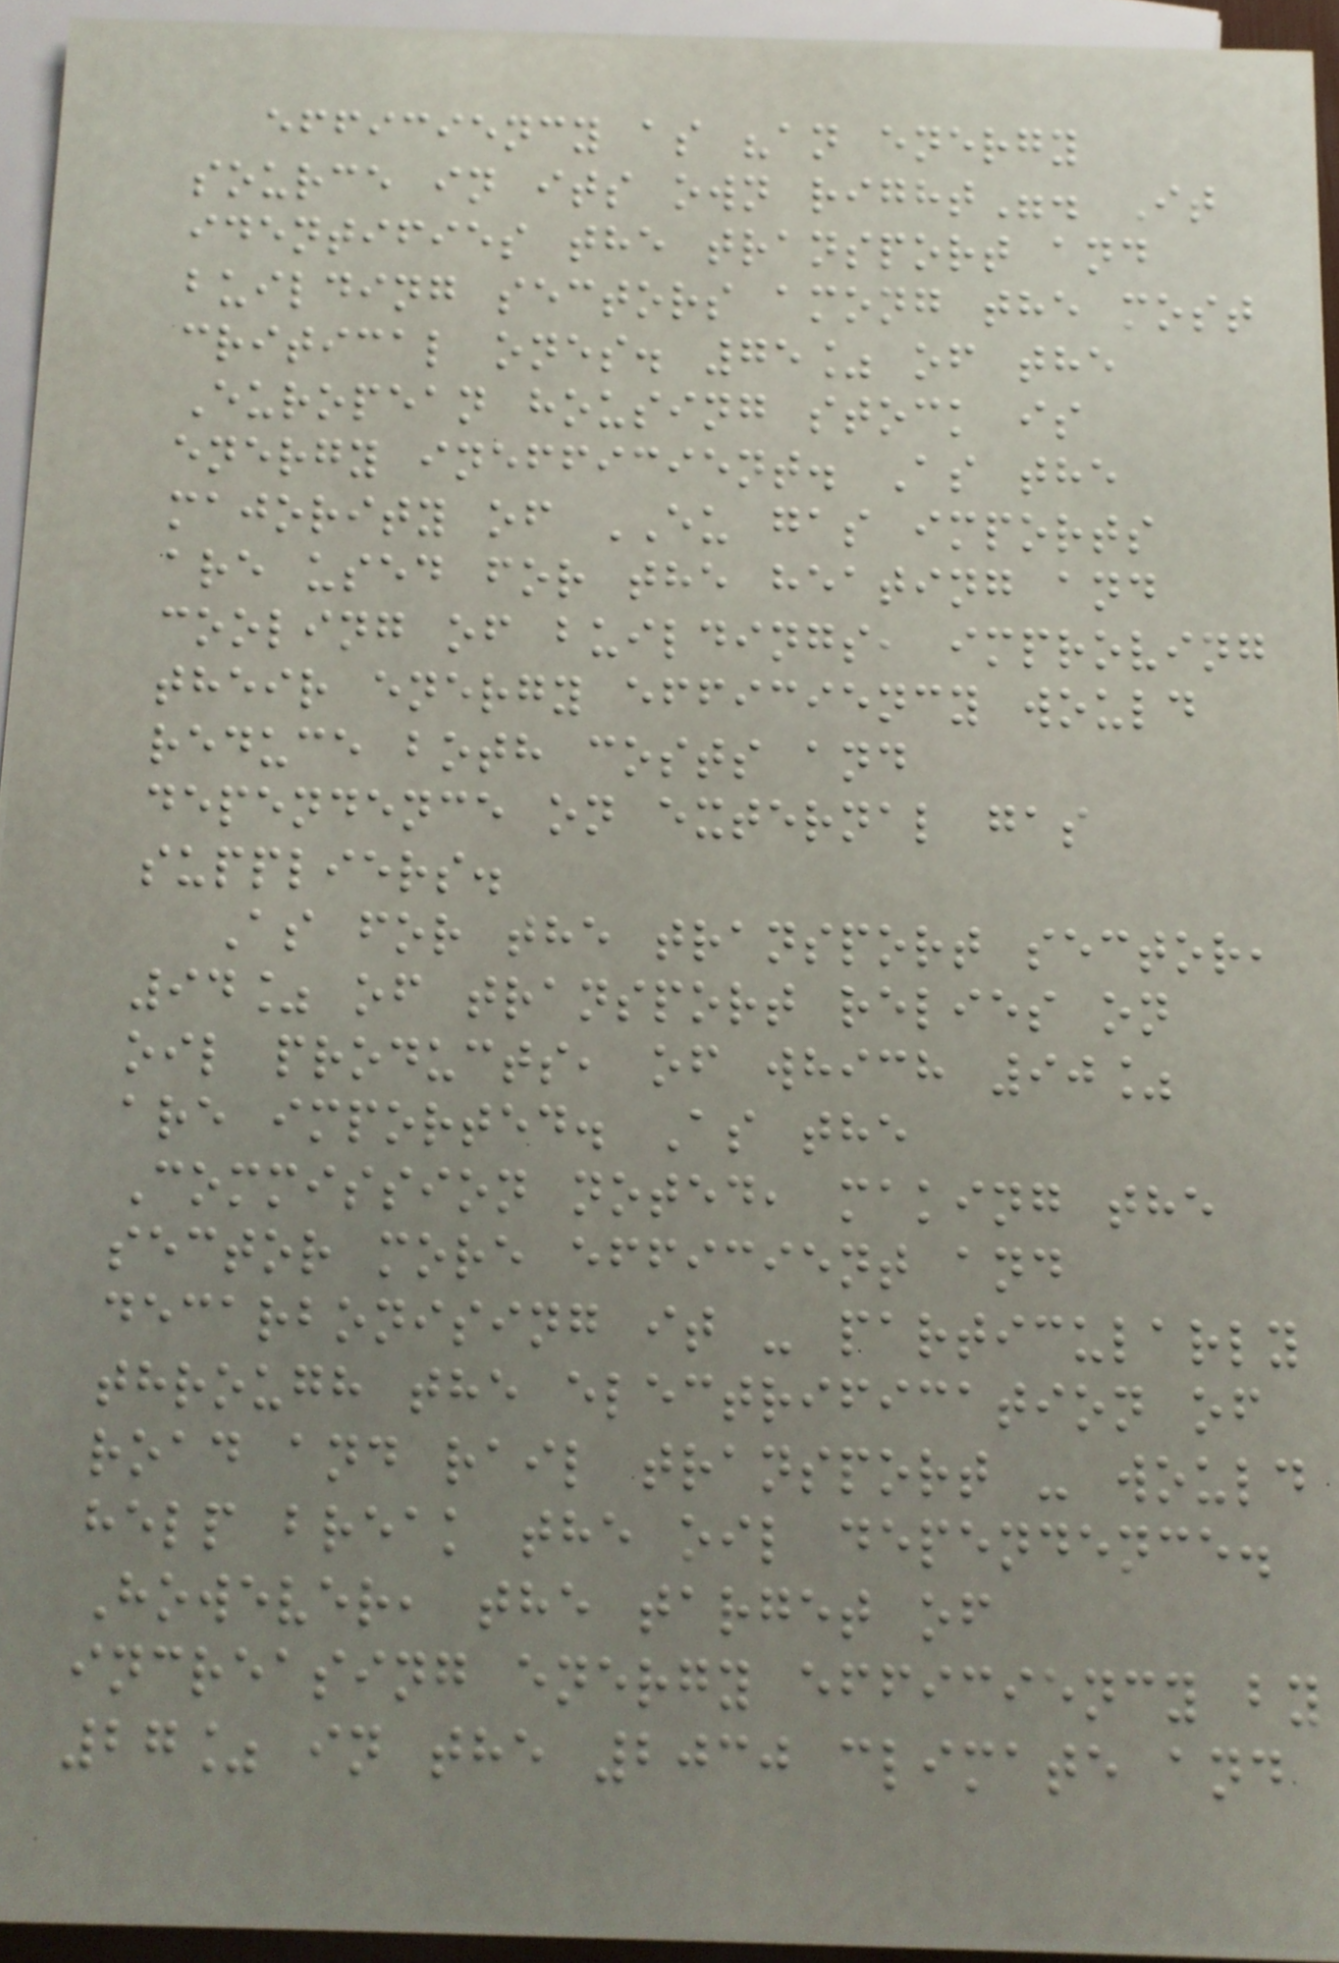efficiency as "an energy
source in its own right". It
identifies the transport and
building sectors among the most
critical ones. 75% of the
European housing stock is
energy inefficient. As the
majority of EU gas imports
are used for the heating and
cooling of buildings, improving
their energy efficiency would
reduce both costs and
dependence on external gas
suppliers.
As for the transport sector,
94% of transport relies on
oil products, of which 90%
are imported. As the
Commission noted, making the
sector more efficient and
decarbonising it - particularly
through the electrification of
road and rail transport - would
help break the oil dependence.
However, the target of
increasing energy efficiency by
27% in the 2030 climate and
